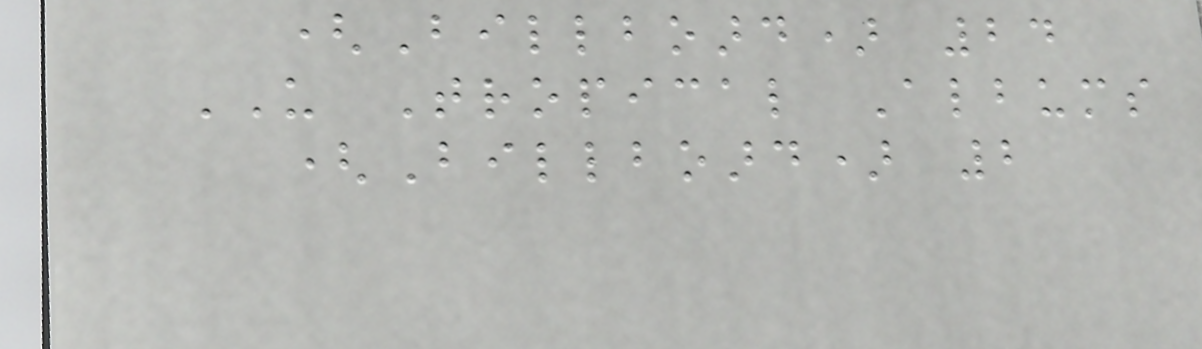(Billboard) 24
US Tropical Albums
(Billboard) 2
